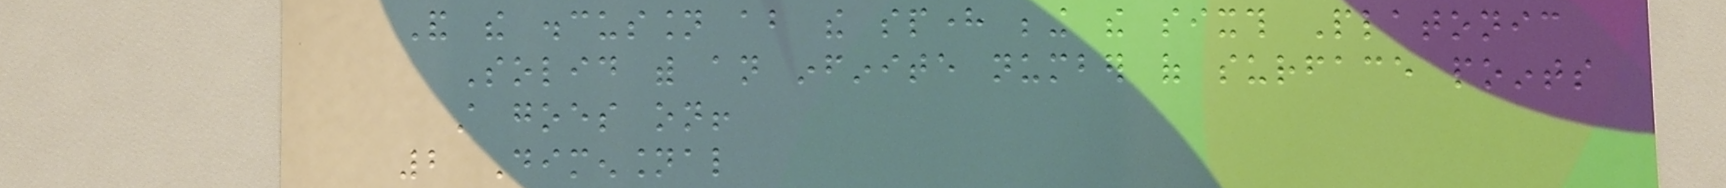And the discussion about the sphere being the sixth Platonic
Solid with an infinite number of surface points
still goes on!
2 Dimensional
